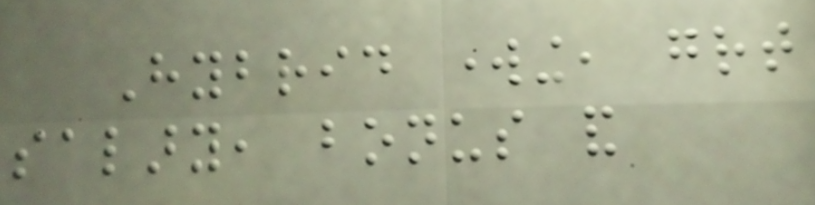Hybrid working, great
salary, bonus and
